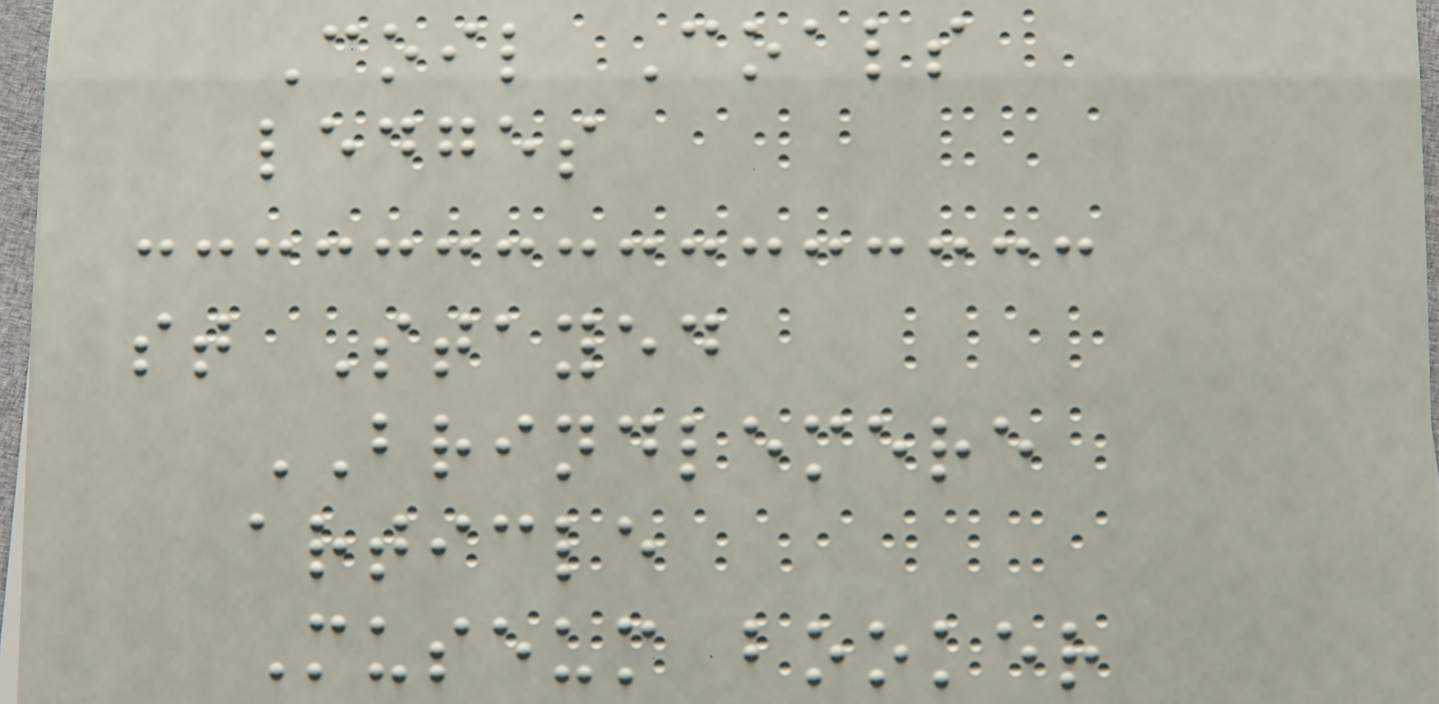Coil Coals
ledges
st Stayed
BRINDLEMERE
article
Museum booker
